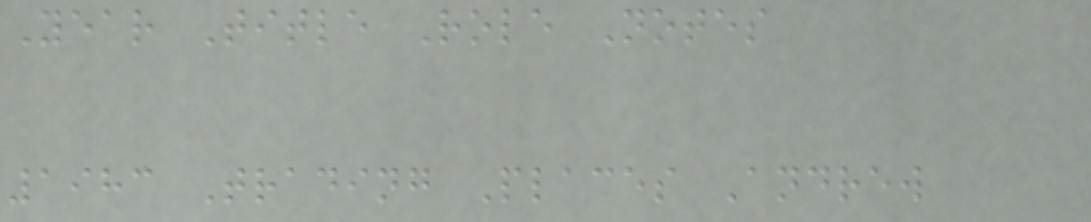Year Title Role Notes
1983 Trading Places Andrew
